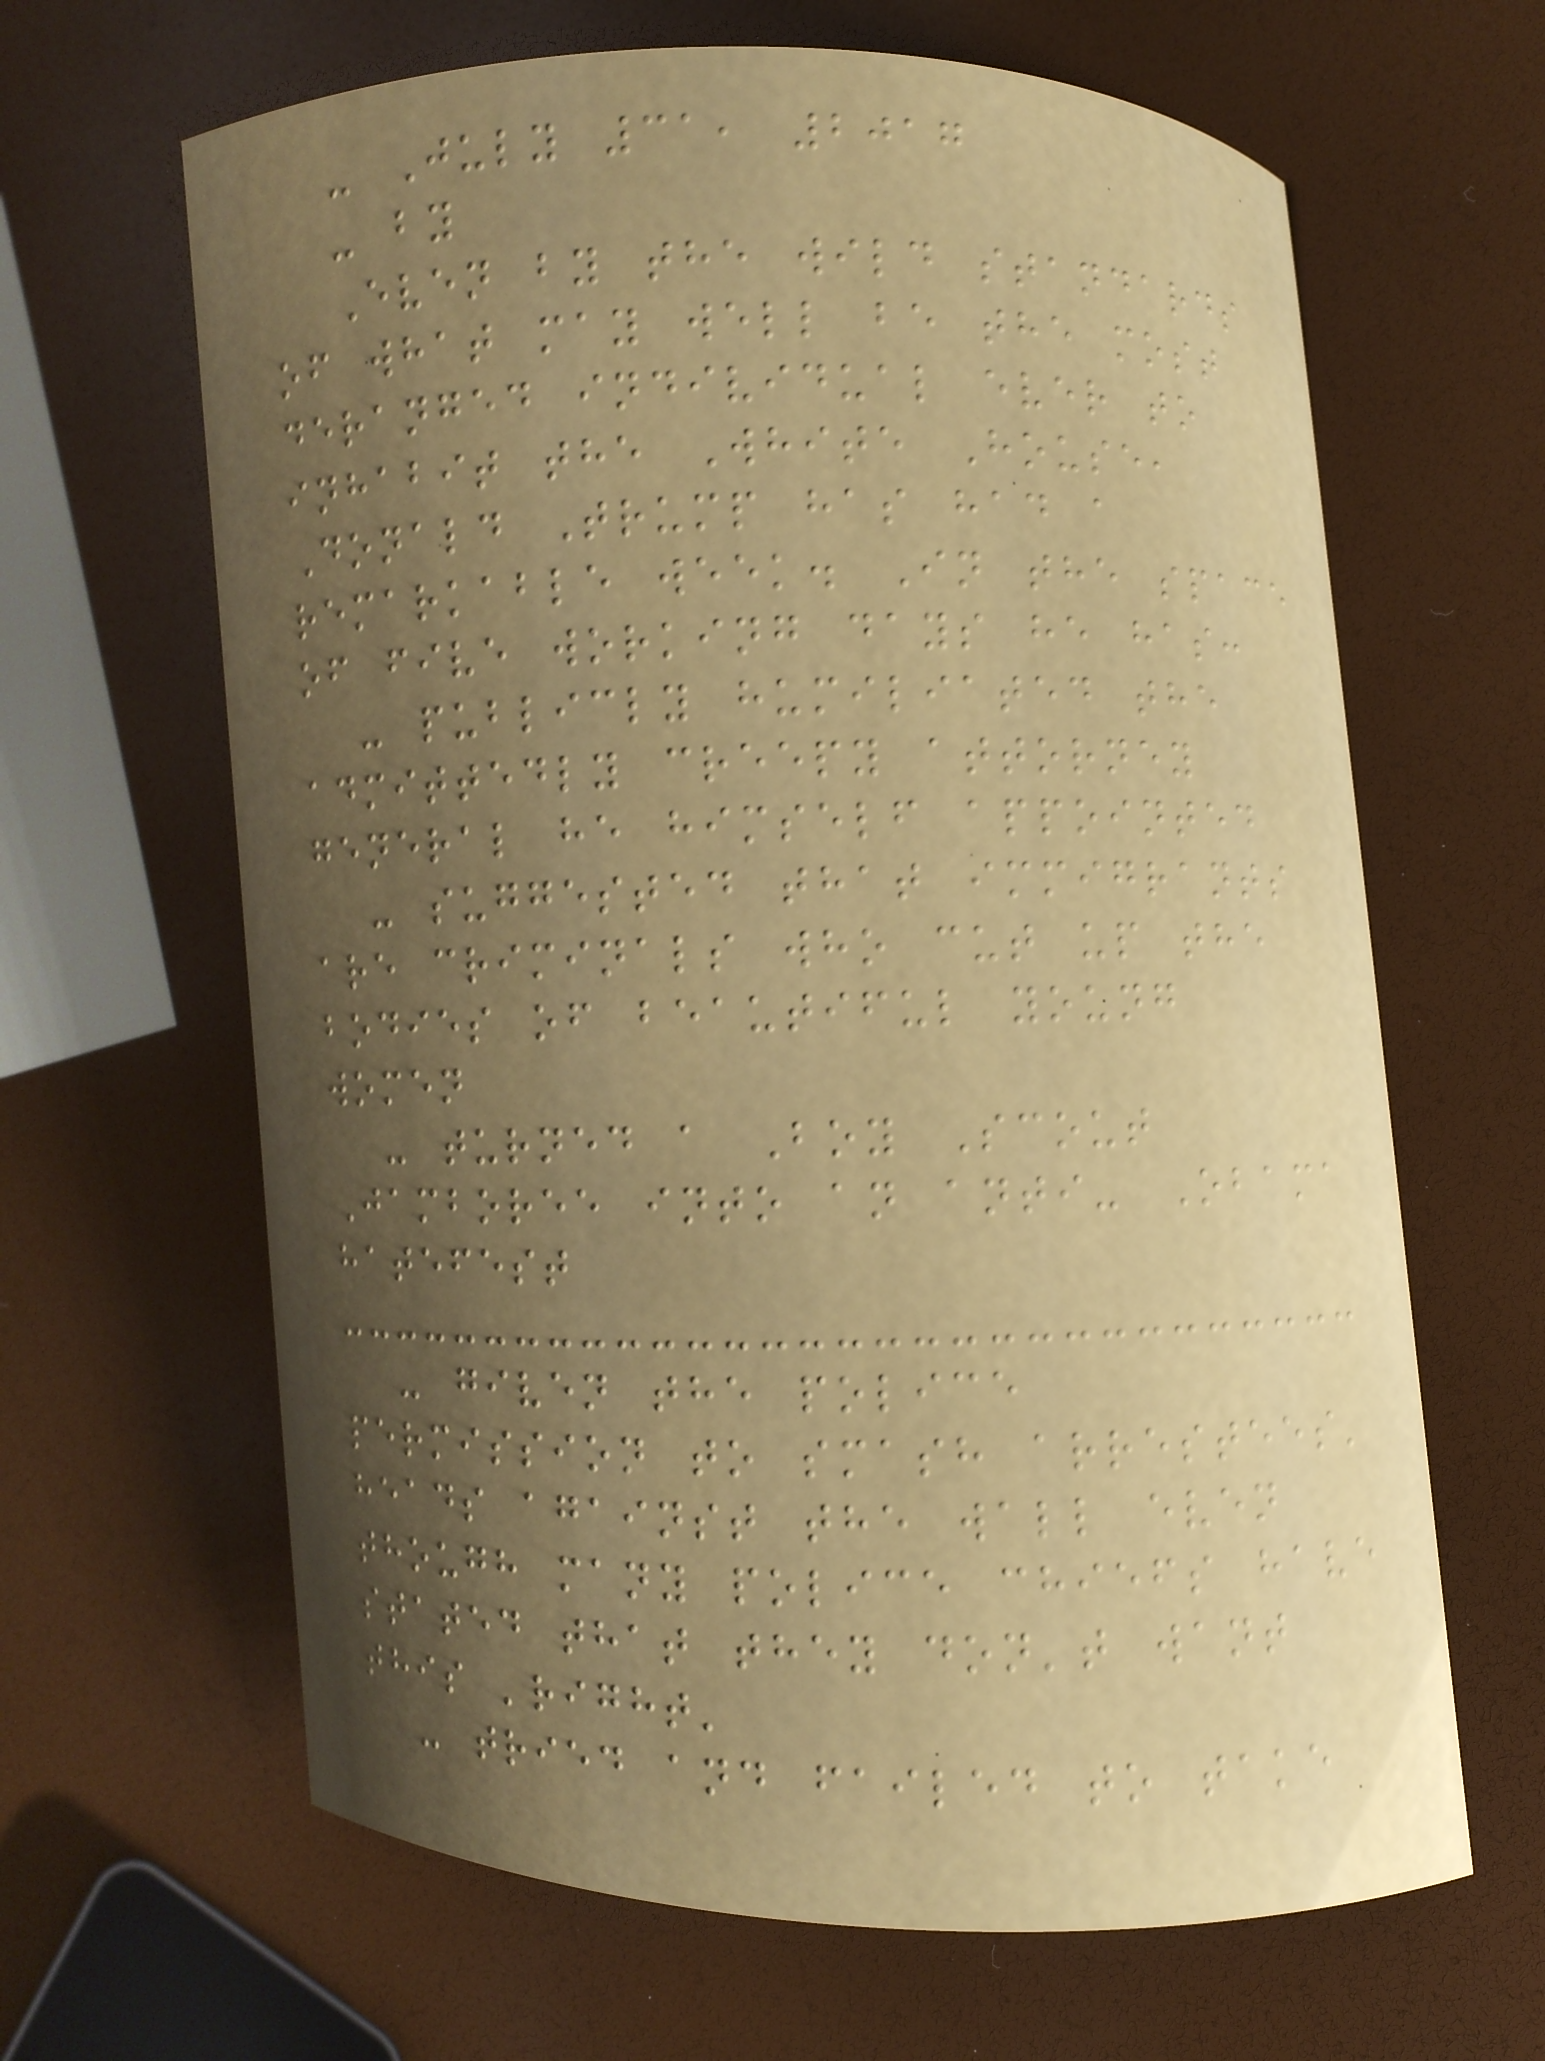- July 31, 2017
- by
Even by the wild standards
of what may well be the most
deranged individual ever to
inhabit the White House,
Donald Trump has had a
remarkable week. In the space
of five working days he has:
- publicly humiliated the
admittedly creepy attorney
general he himself appointed
- suggested that immigrants
are criminals who cut up the
bodies of beautiful young
women
- turned a Boy Scout
Jamboree into an anti- Obama
hatefest
- given the police
permission to smash arrestees'
heads against the wall even
though many police chiefs have
stated that they don't want
this 'right'
- tried and failed to take
